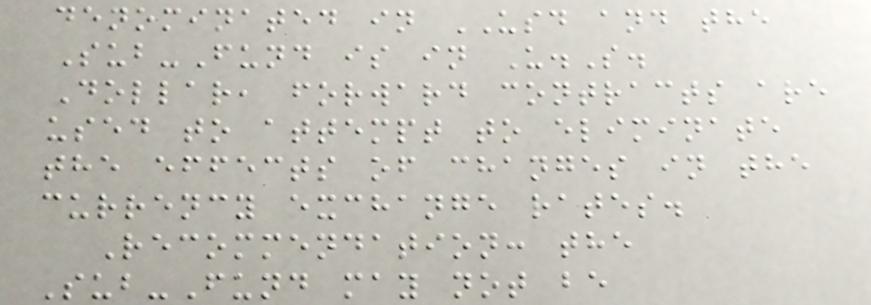denominated in USD and the
Sub-Fund is in U.S.
Dollar, forward contracts are
used to attempt to eliminate
the effects of changes in the
currency exchange rates.
Recommendation: the
Sub-Fund may not be
